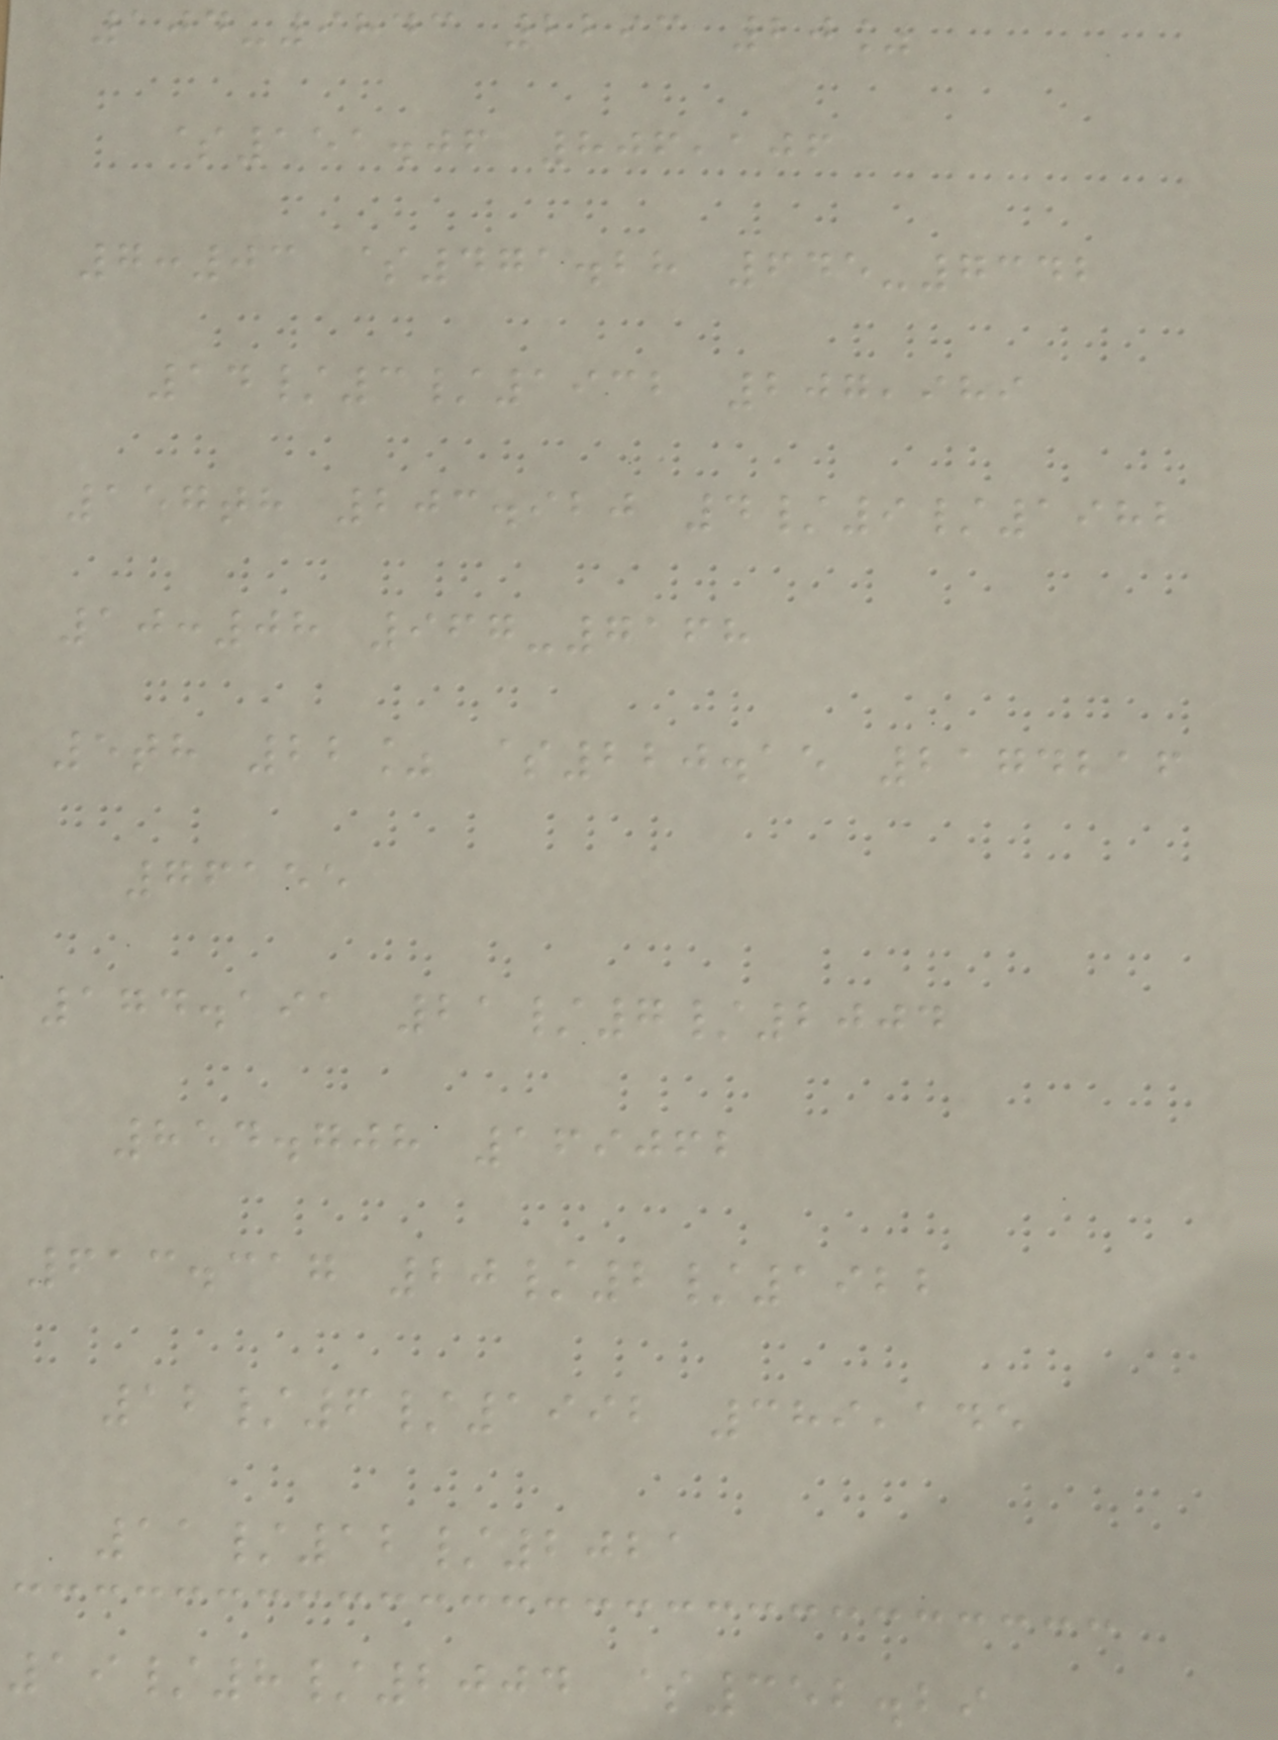104-9843 2293 20%
$151.06 806,106
7:03 $471.28 645-7342
14/3/1932 207,989
157th 203.920 4/9/1982
10:08 967-7168
5th 22% $220.15 2174216
76155
174.191 21/7/2004
854.708 169062
613.317 20/2/1922
12/6/1992 389,145
11/12/2021
19/8/2004 $352.29
